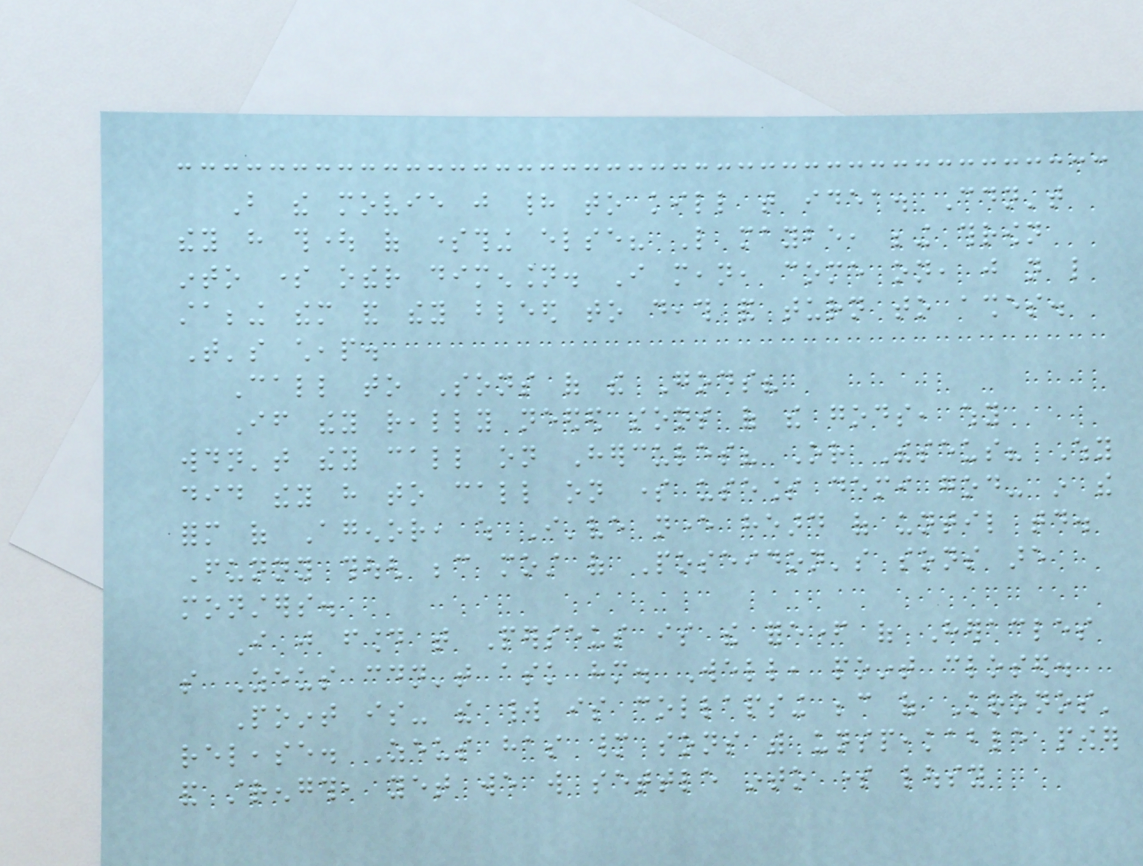But the movie just had to kill that idea. Couldn't
they have thought of something else? Like maybe, being thrown
into some other dimension. I mean, come on, just not like
stabbing them and they bleed to death and turn to ashes.
That's cheap.
Call to Sons of the Gods?
If they really needed sons of the gods, why
wouldn't they call on Hercules? Or Theseus? Why
did they have to call on some useless demi god- in the
form of Agenor, which I've never heard of until today.
Funny though because most of Poseidon's sons are
monsters.
I just found that Perseus is the forefather of Heracles
so Zeus couldn't ask him. Well, point closed.
Point is- the world is collapsing because of Kronos'
release. Zeus has many sons with unspeakable power
and strength, yet we will settle into some lousy
